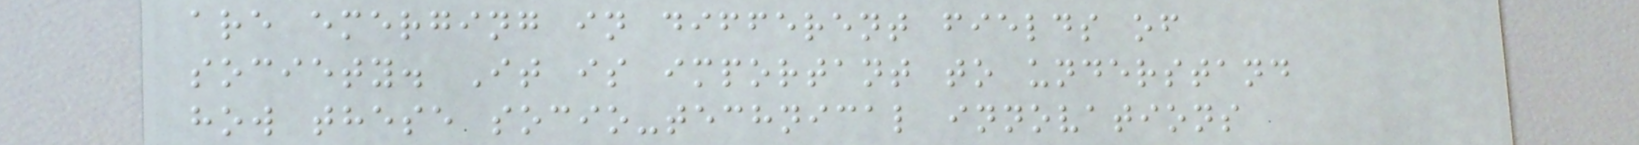are emerging in different fields of
society. It is important to understand
how these socio-technical innovations
